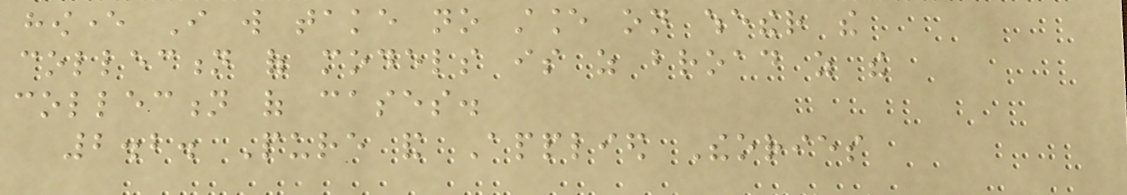however I will take no stance on whether the
collection of models is as broad as the
collection of cases.
2.2. Pure and Applied Theories
